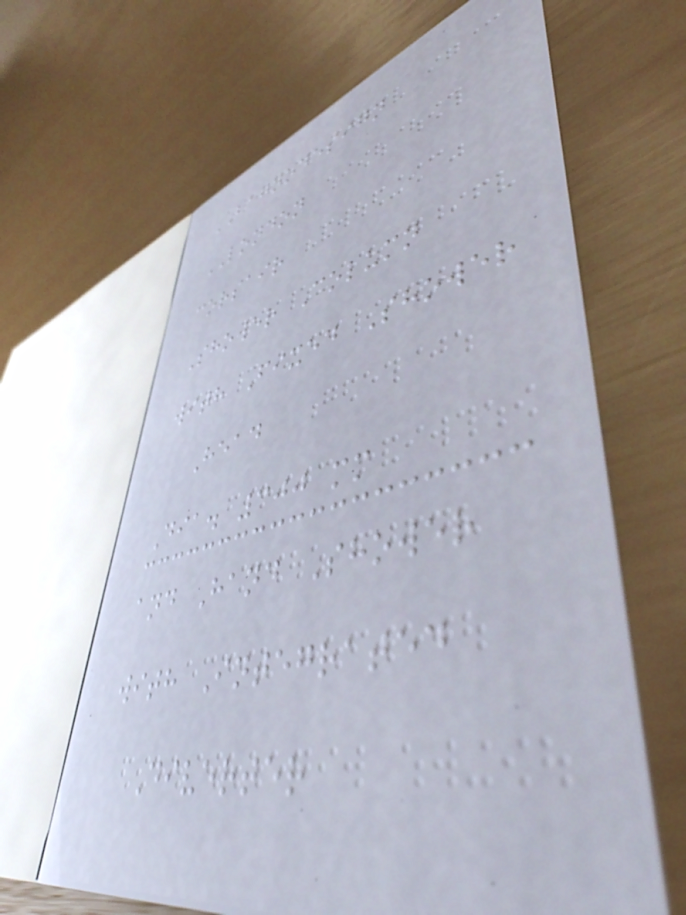BAGNODESIGN
LONDON
corsair
Shower Column
with Fixed Shower
Head
Dia. 300 mm
and Hand Shower
with Integrated
Diverter
